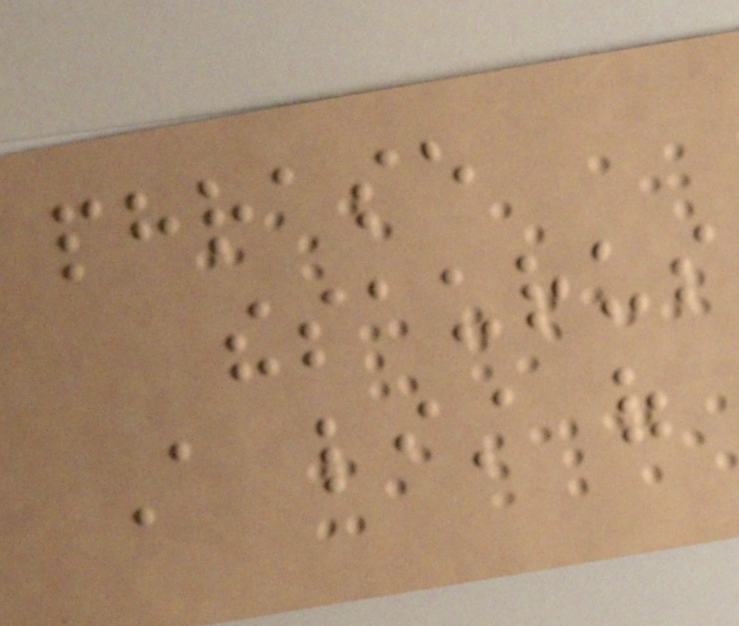phrase
thesaurus
A list of
